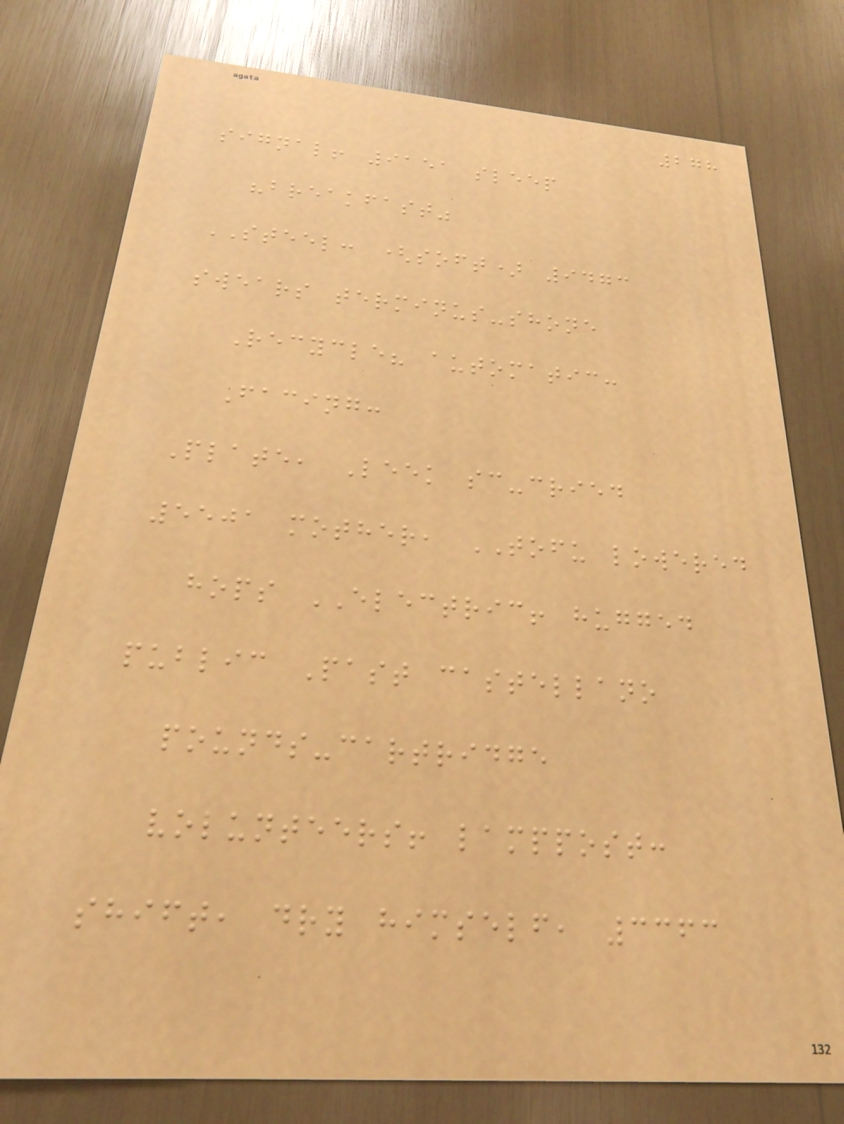278
signal! 9151 sleep
"breakfast"
STEEL: (soft) 9473
swears terminus-shone
Recycle? automatic:
Facing:
Plate, Leek sc-cried
5501 mother, TOFU lowered
hops ELECTRIC! hugged
public Past castellano
pounds-cartridge
volunteers! lamppost:
shift, dry himself, 3363
